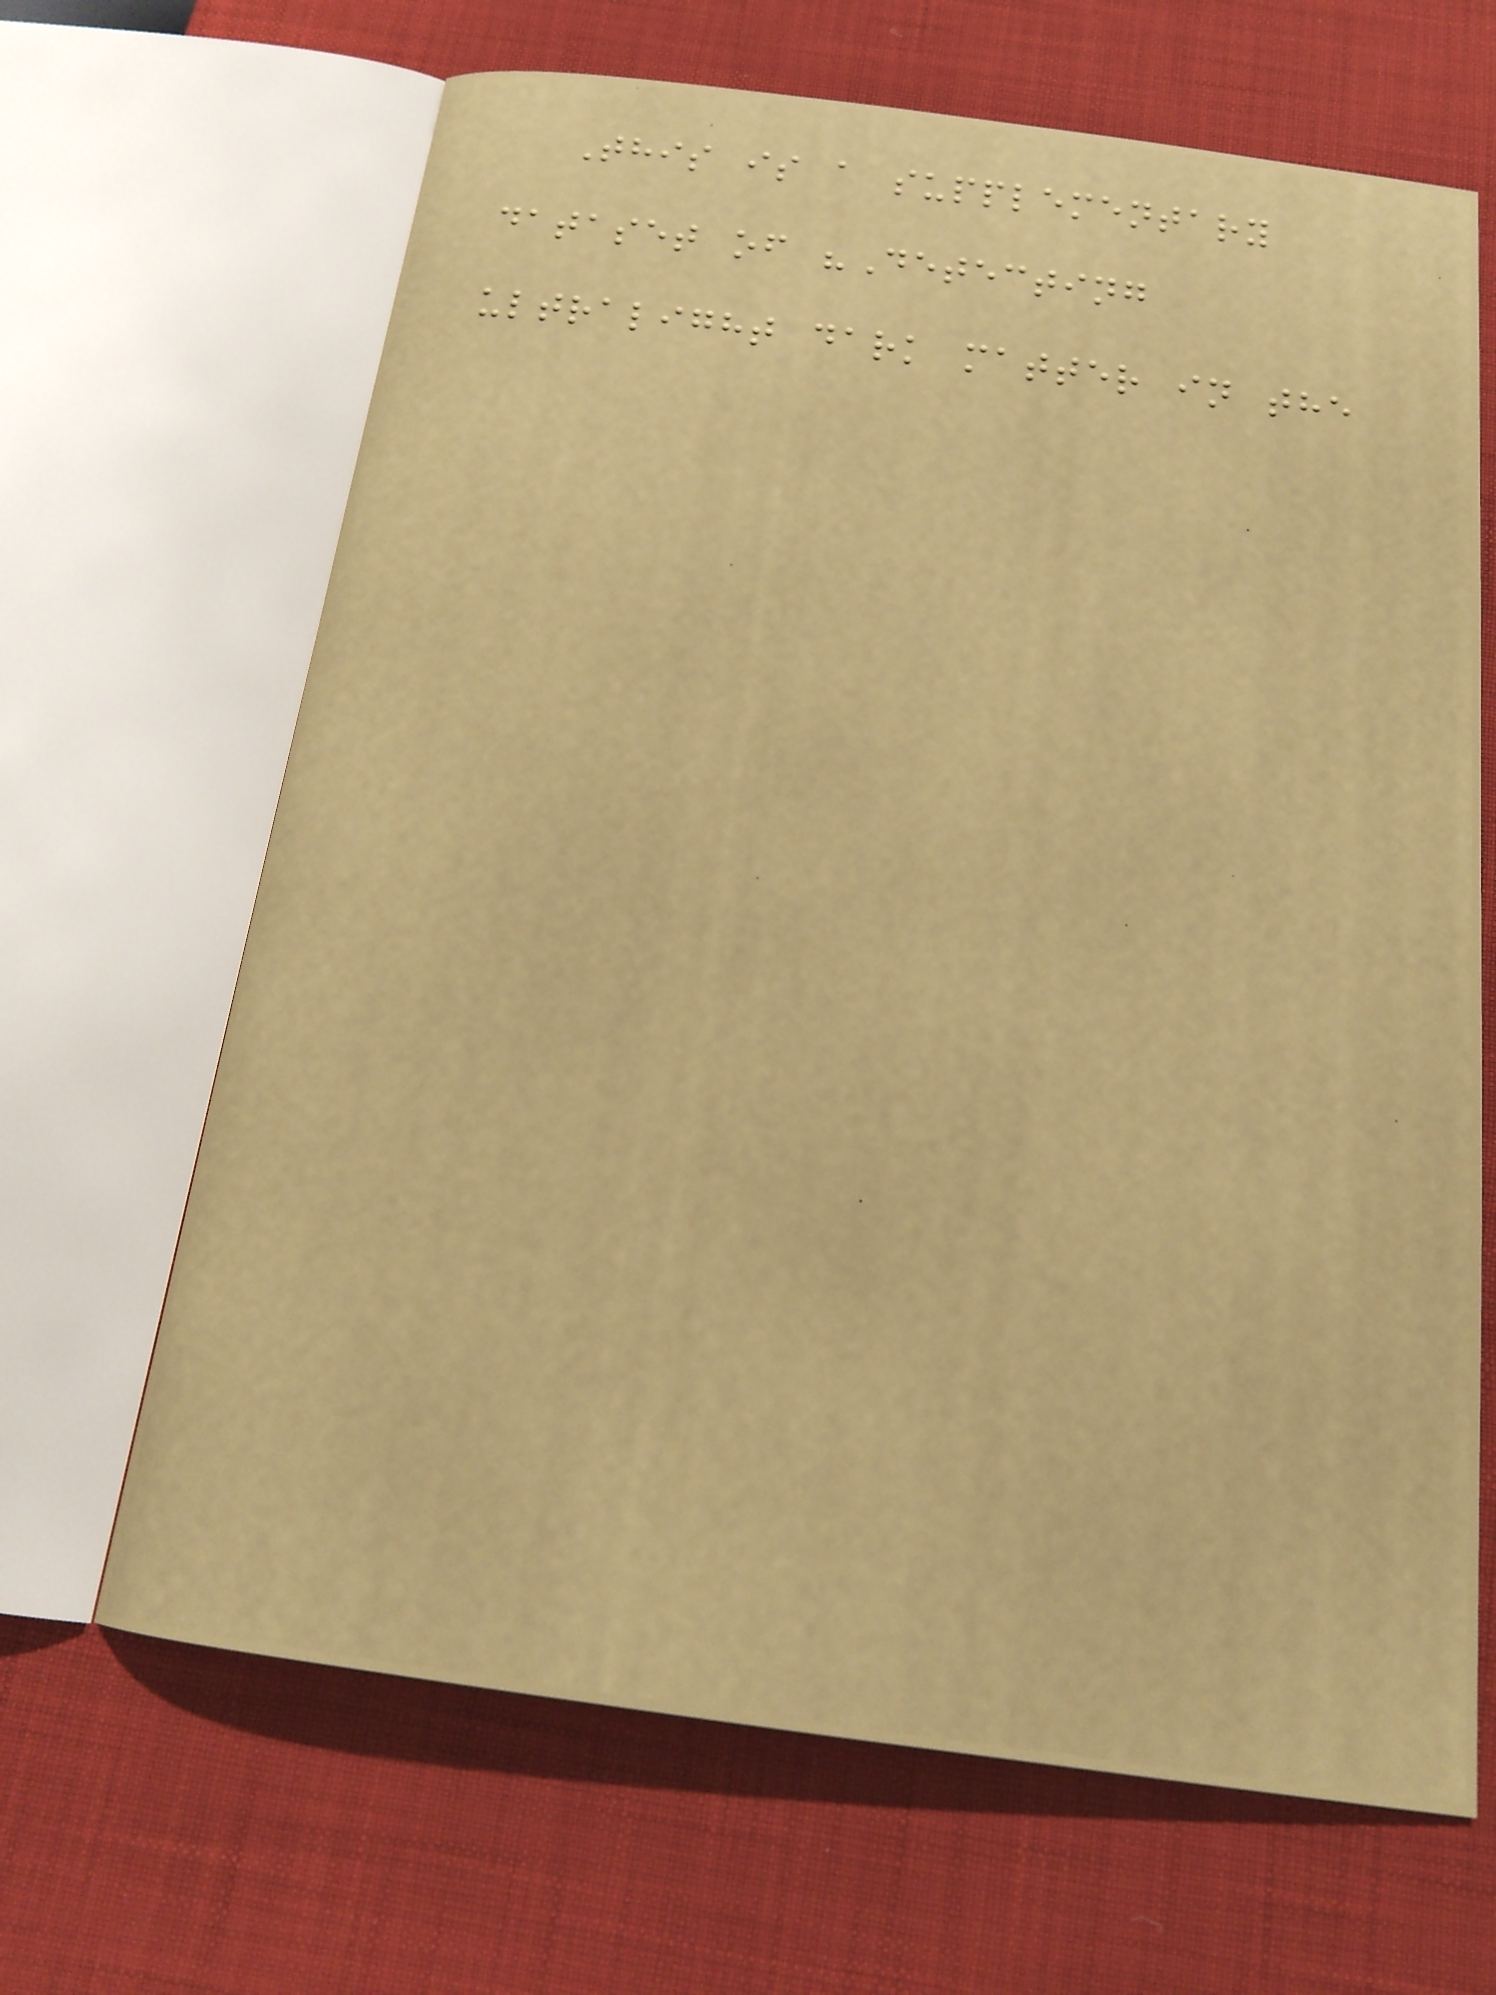This is a supplementary
dataset of "Detecting
ultralight dark matter in the
